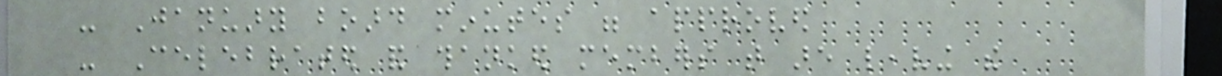- January board minutes were approved
- Celebrated and thanked members that are leaving the
